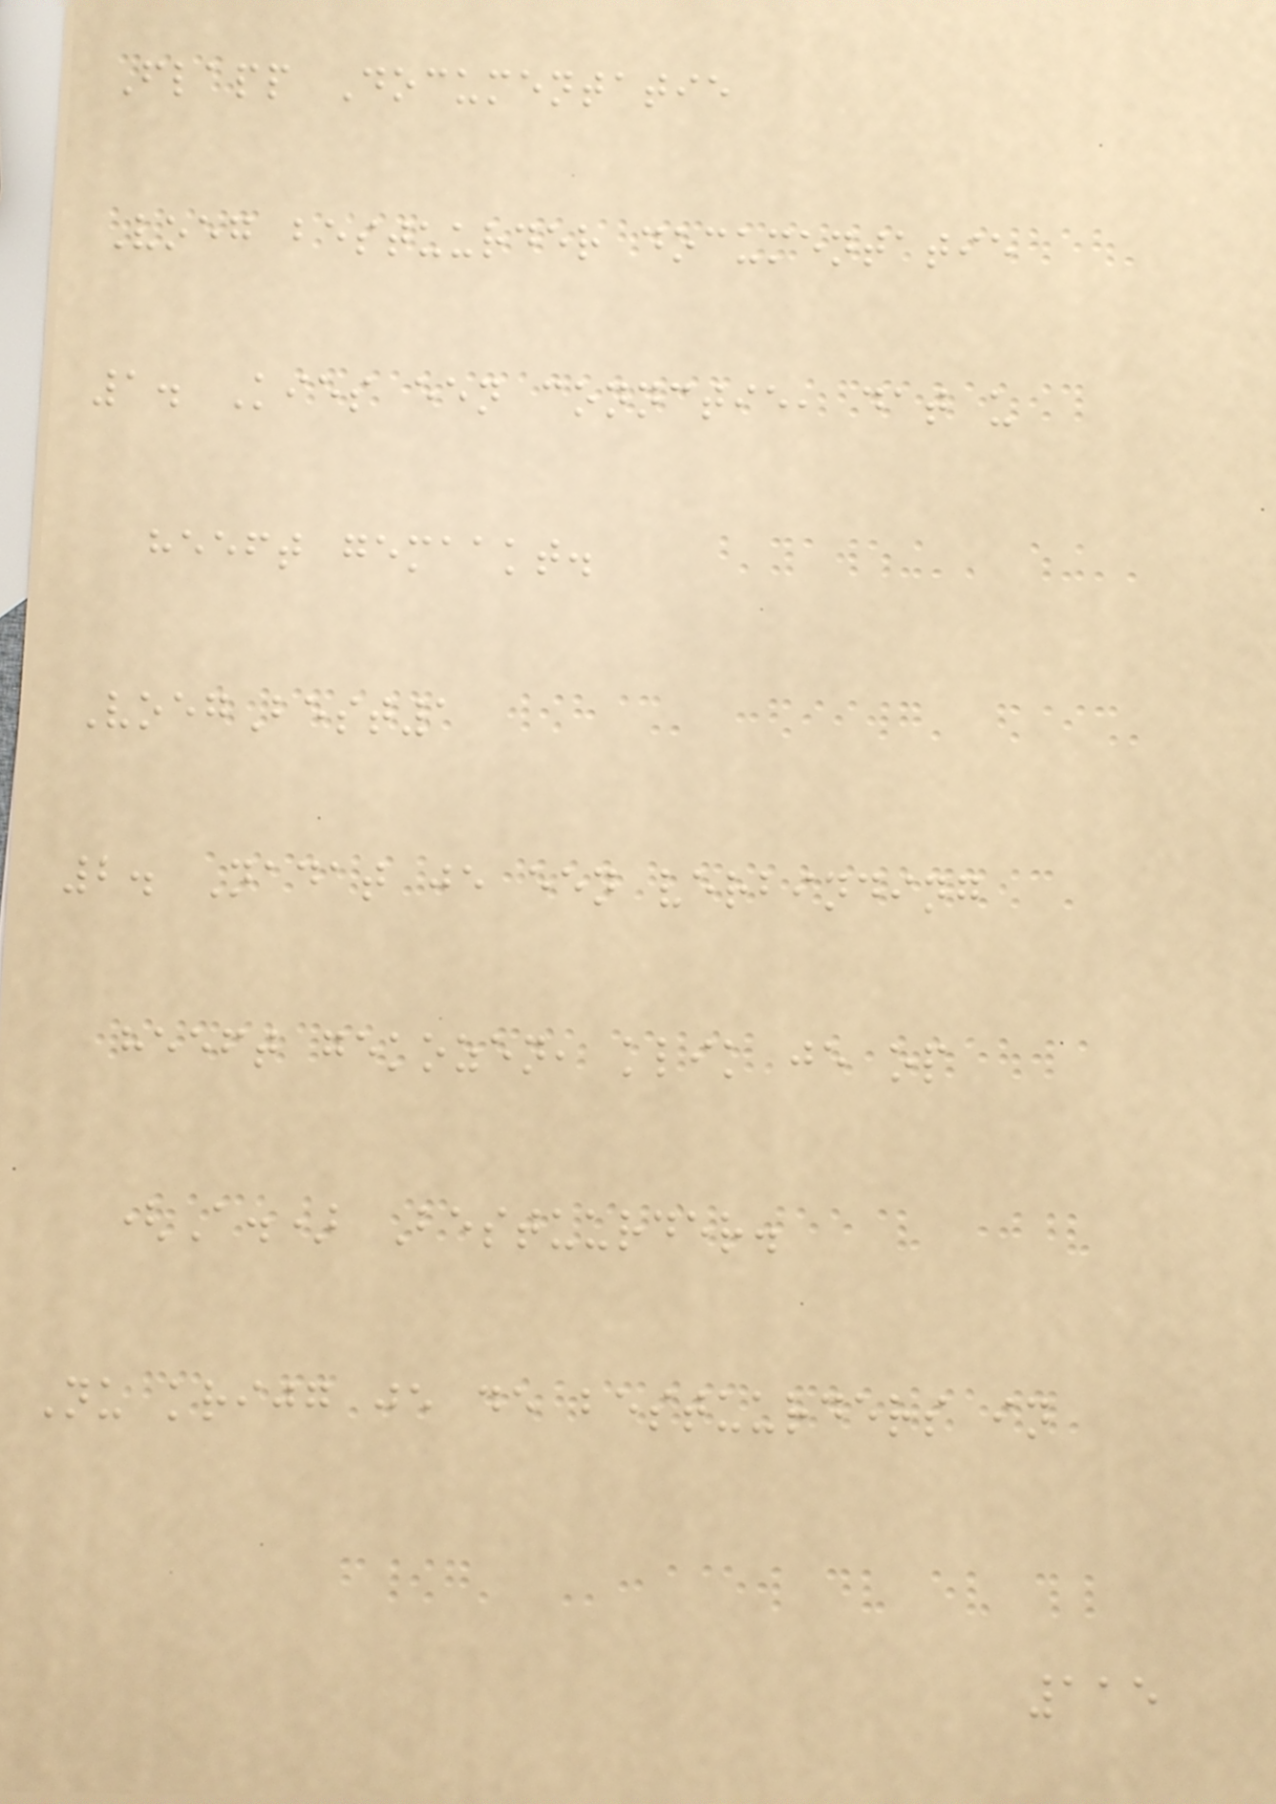Flapp Documentatie
Voeg bestuurder documentatie
1. Kies een connctie, dat u
heeft gemaakt.
VoegBest1
2. Nadat je een verbinding
heeft gekozen, klik je op
(A.) Bestuurder.
Nu krijg je de bestuurders in
115
